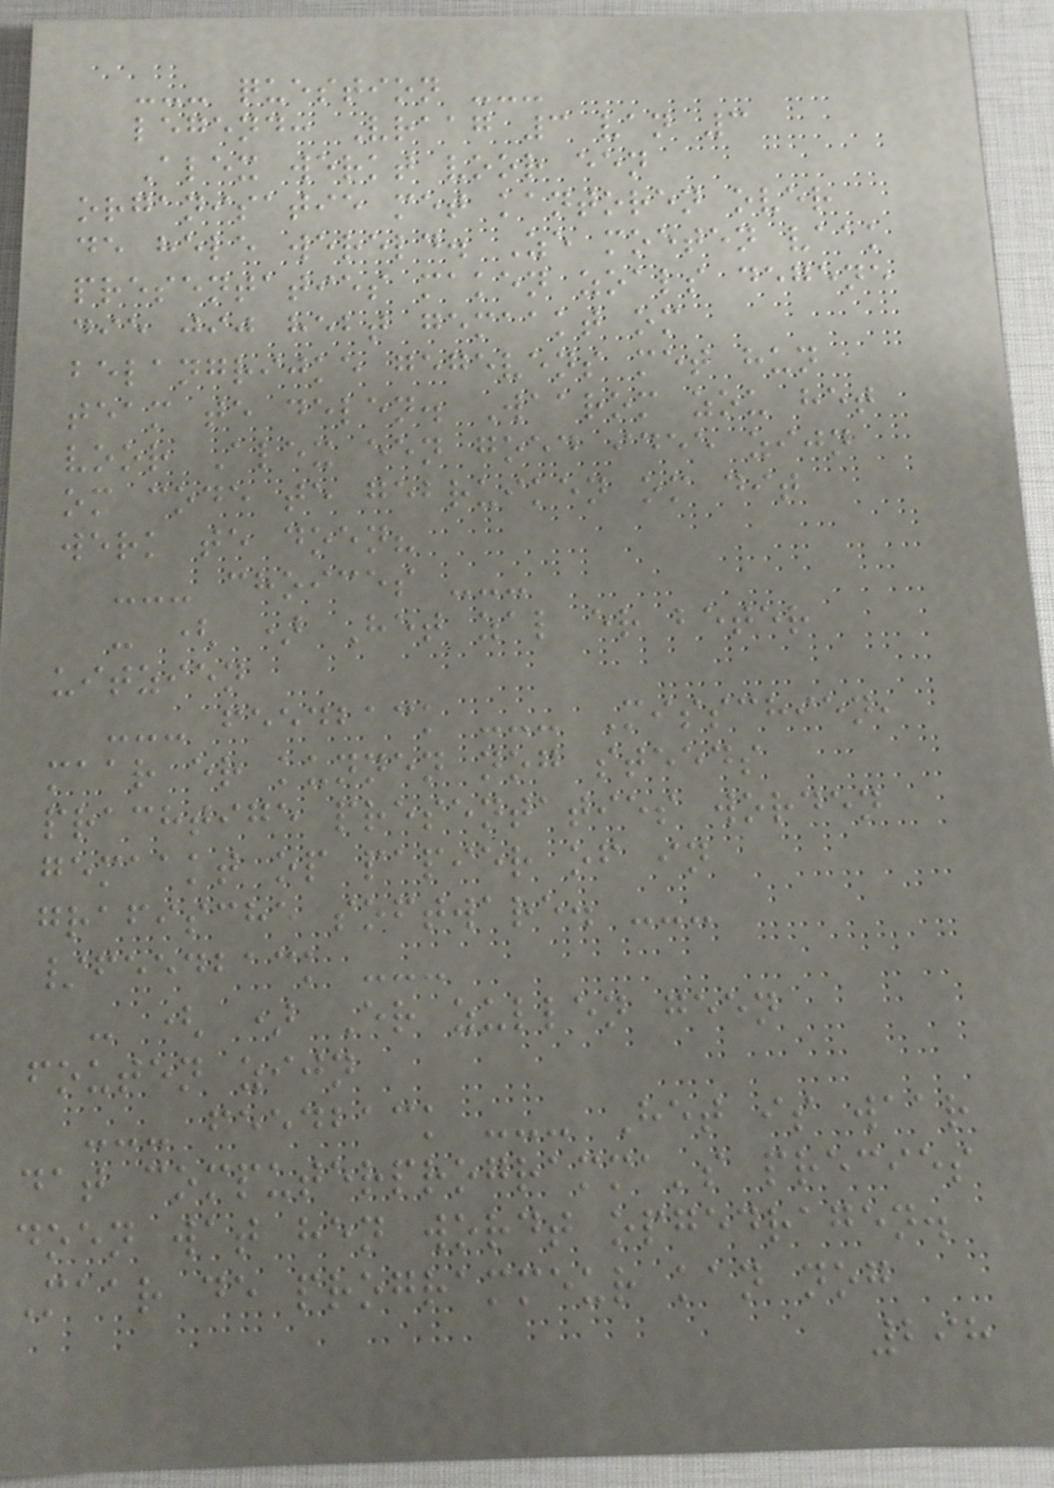--- question ---
legend: Vraag 3 van 3
Alex werkt voor een
organisatie met kantoren over
de hele wereld. Ze moeten vaak
presentaties maken zoals degene
die jij hebt gemaakt om
belangrijke gegevens met hun
team te delen. Waarom zou het
voor Alex een goed idee zijn
om code te gebruiken om dit
werk te doen?
--- choices ---
- ( ) Het zal er beter
uitzien
--- feedback --- Misschien,
maar er kunnen nog steeds
prachtige presentaties worden
gemaakt op papier of in
grafische software. ---
/feedback ---
- ( ) Er zullen geen
fouten zijn
--- feedback --- Het is waar
dat computerprogramma's precies
doen wat hen wordt opgedragen.
Maar de programmeur kan nog
298
